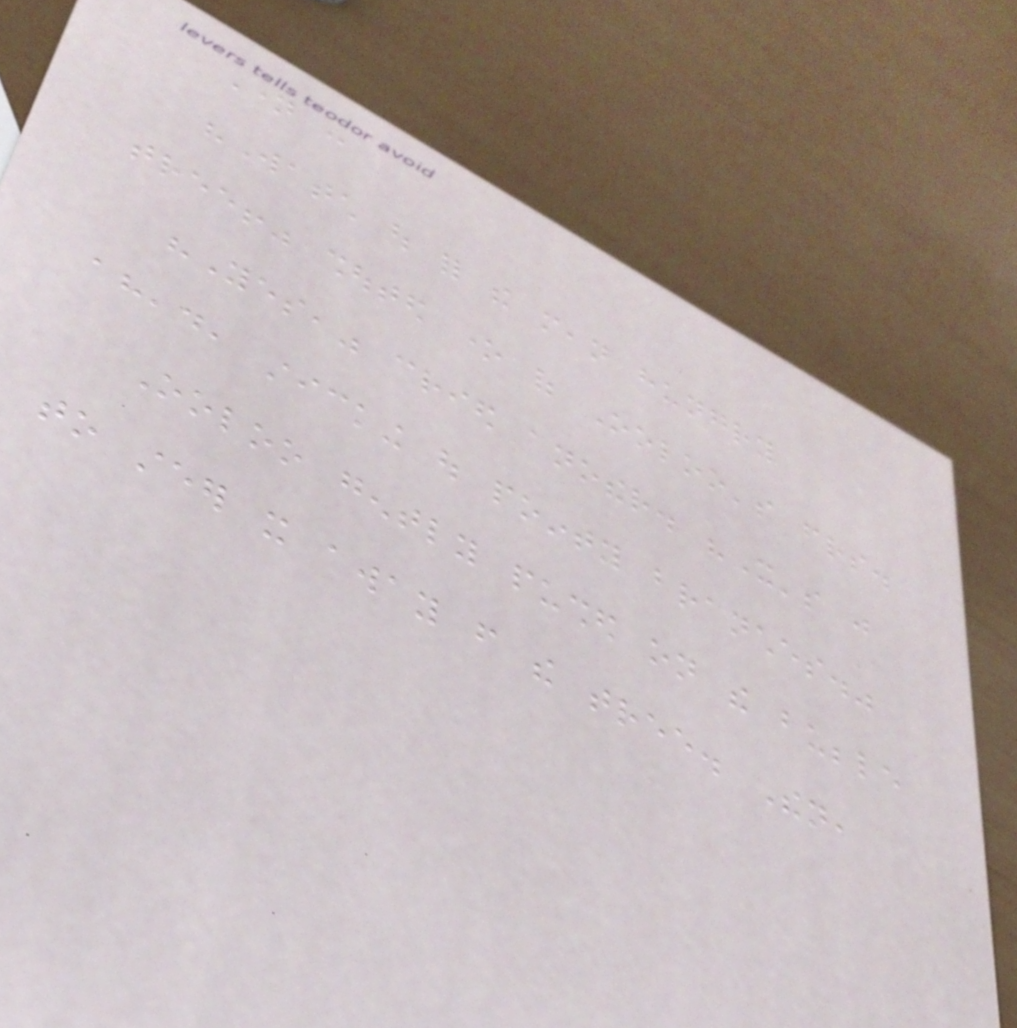Name :
"Watch out for the mean hungry
tree!" shouted one of Ooloo's friends.
"Yes," cried another. "It's just
ahead, sticking out pointy branches."
Ooloo gently pushed on the bubble
to steer it away from the tree. Then,
